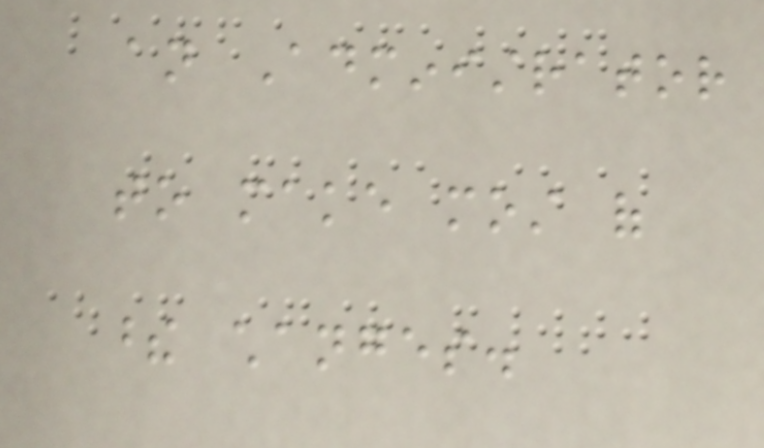an Administrator
to make most of
these changes.
